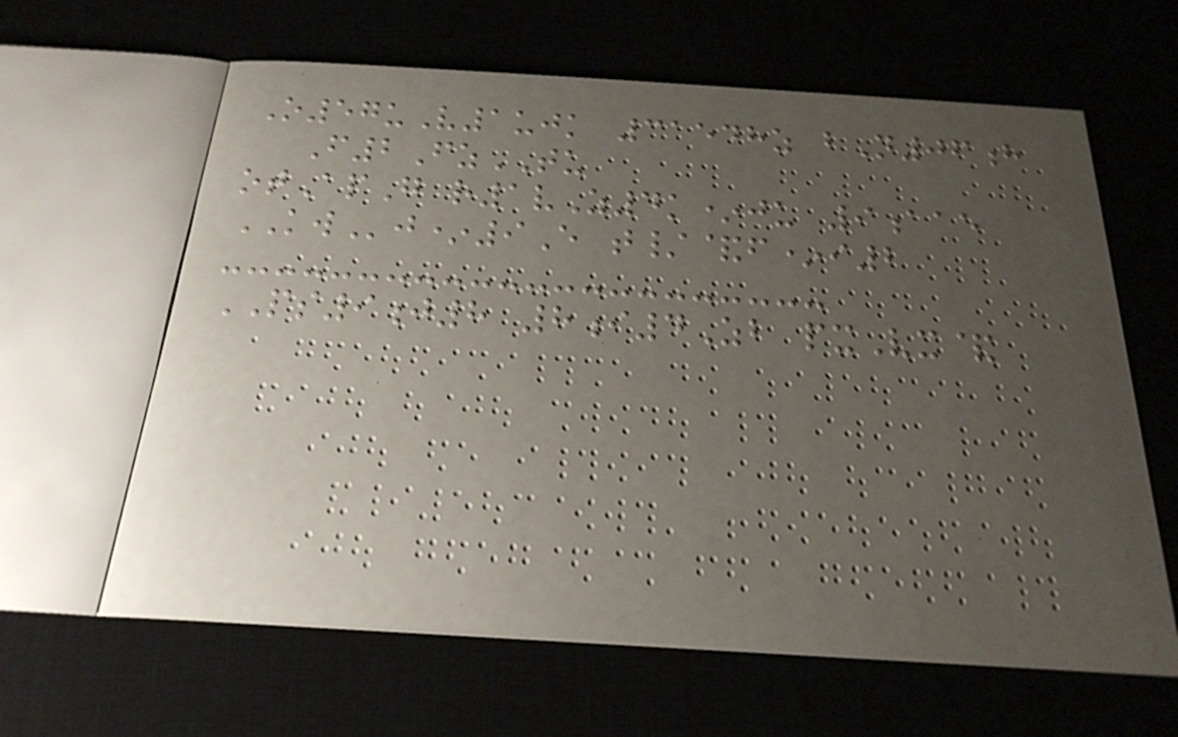O57uV1ujk 31548z bN06h
F2FzTU
otApG r1vZ4k*ju 9aae
KWj*9E t/&f*i2
PS9j8 8i4Zb pxVx&
